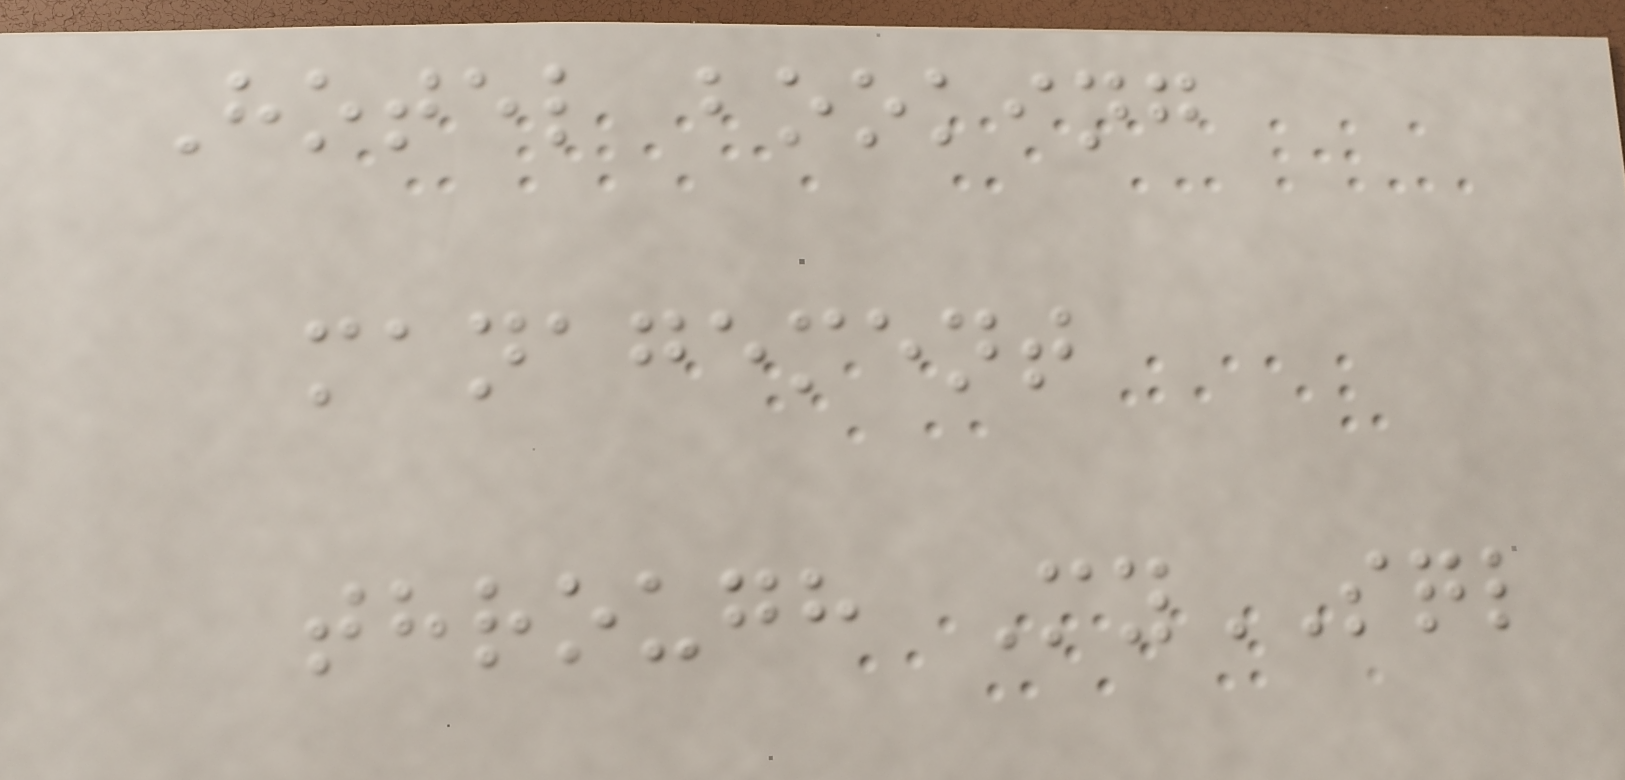Hotel booking
management
through MySQL
